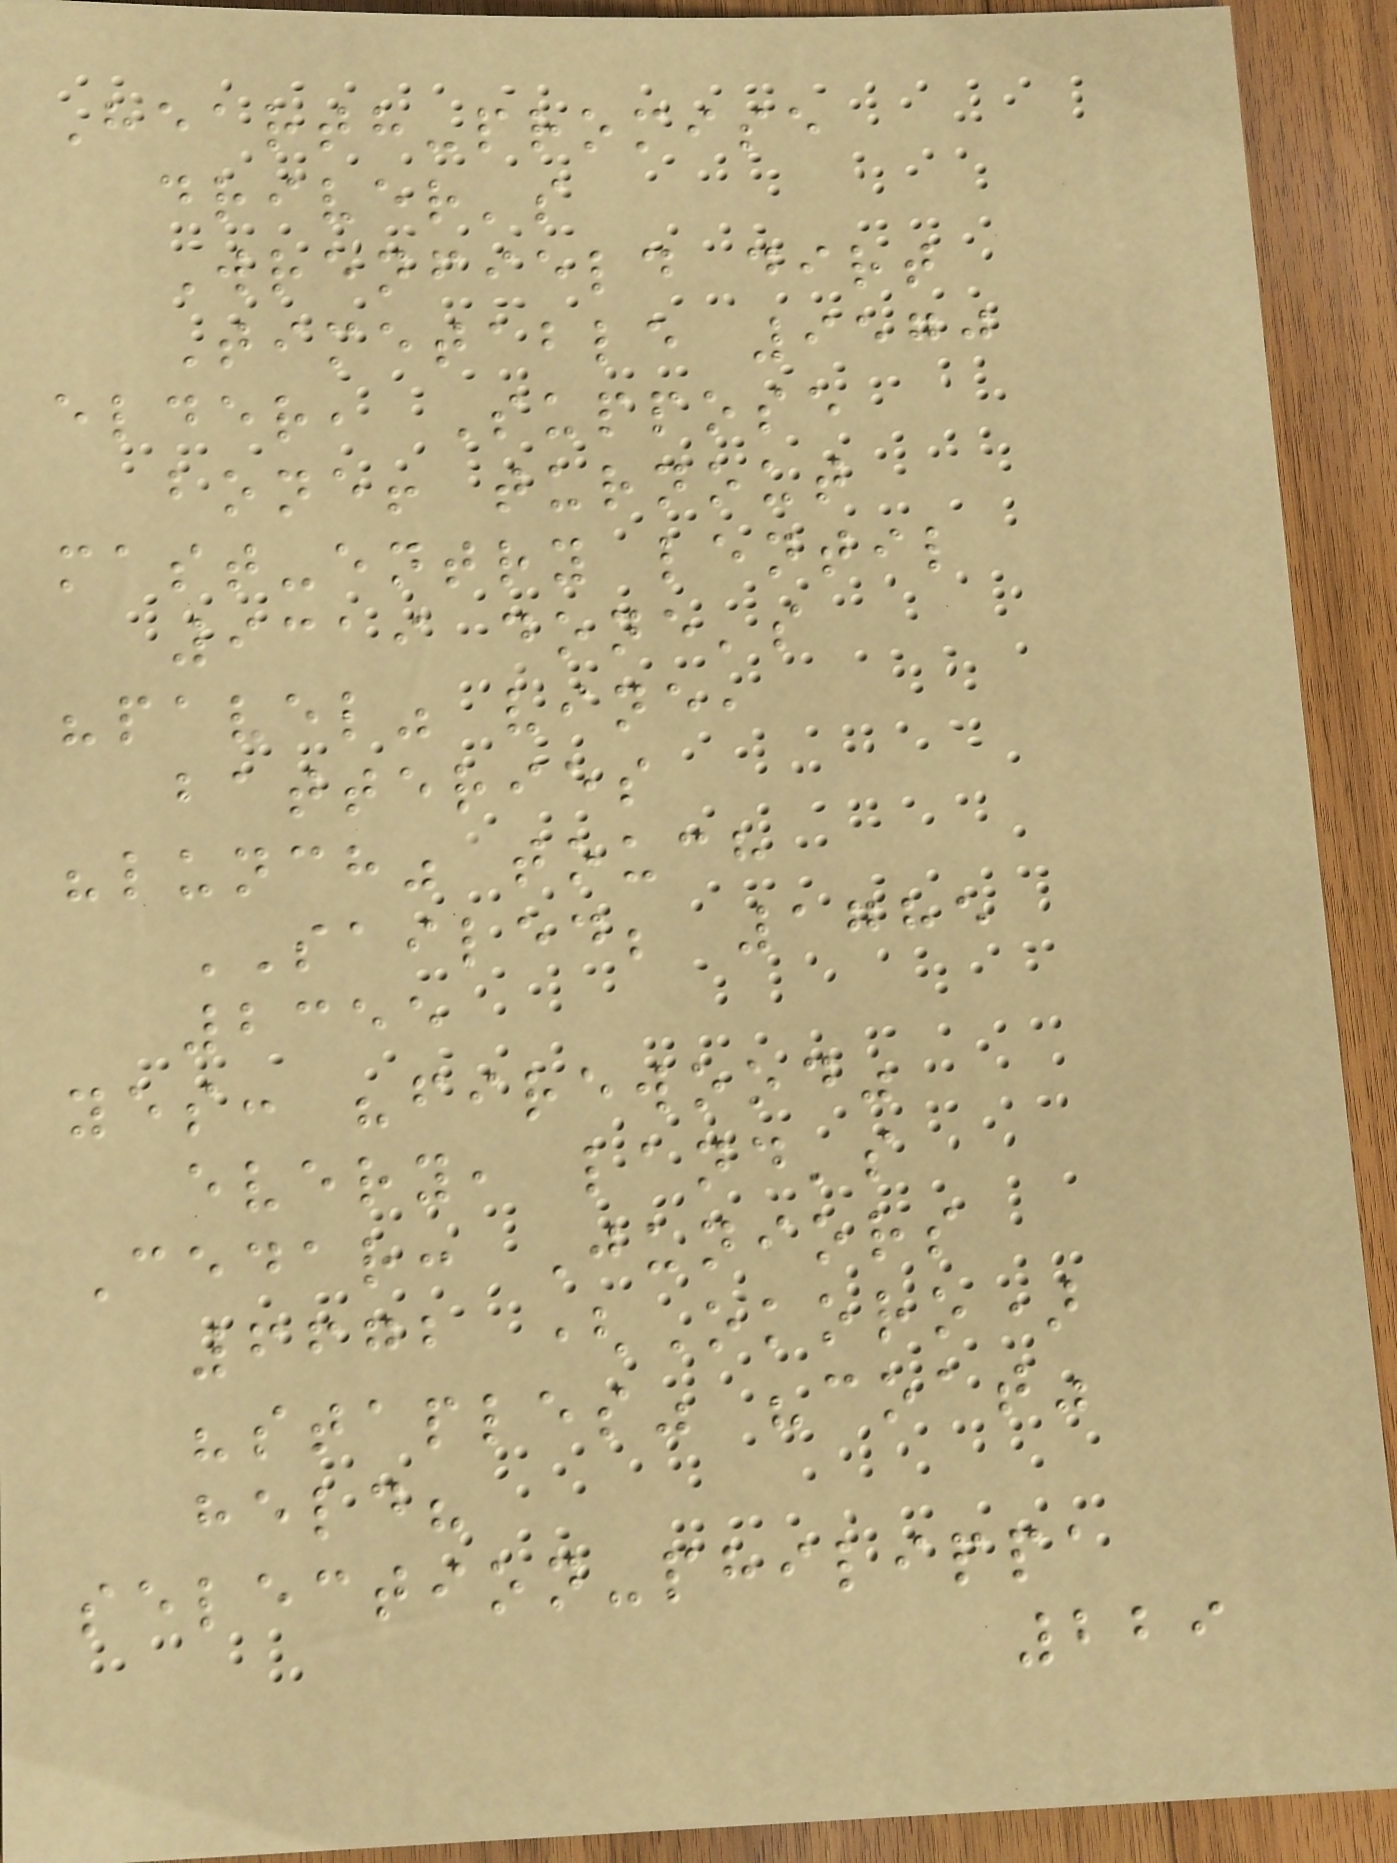Hearth-promise
driver's
Wrenfield dirt
Timetable 9570
elder, Suppose
bone! turnout
mast-entry lentil
9319 done's
"pavel" vine,
batteries
"lunch" touch
SAILED; 1785
2355
yes: "firewood"
every, land's
Cedar: Juniors
6672 (Okoro)
"staples" "coat"
held?
selection-philippa
229
